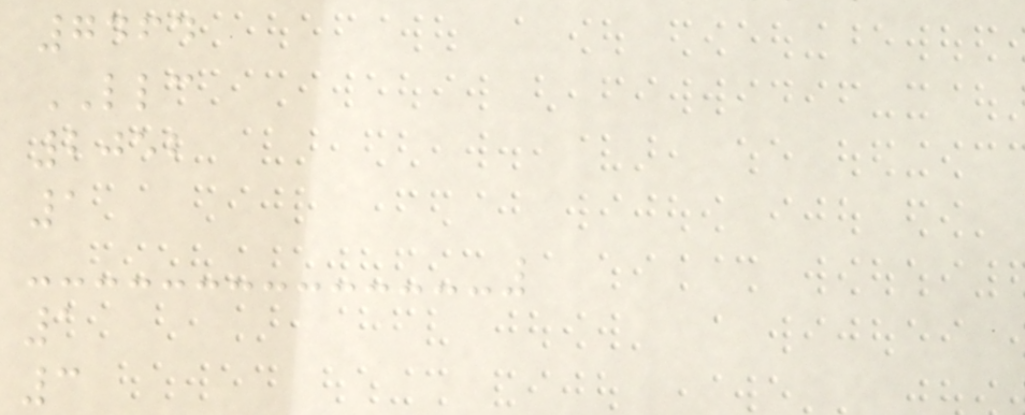7464
LLC
2052
1
1
3
